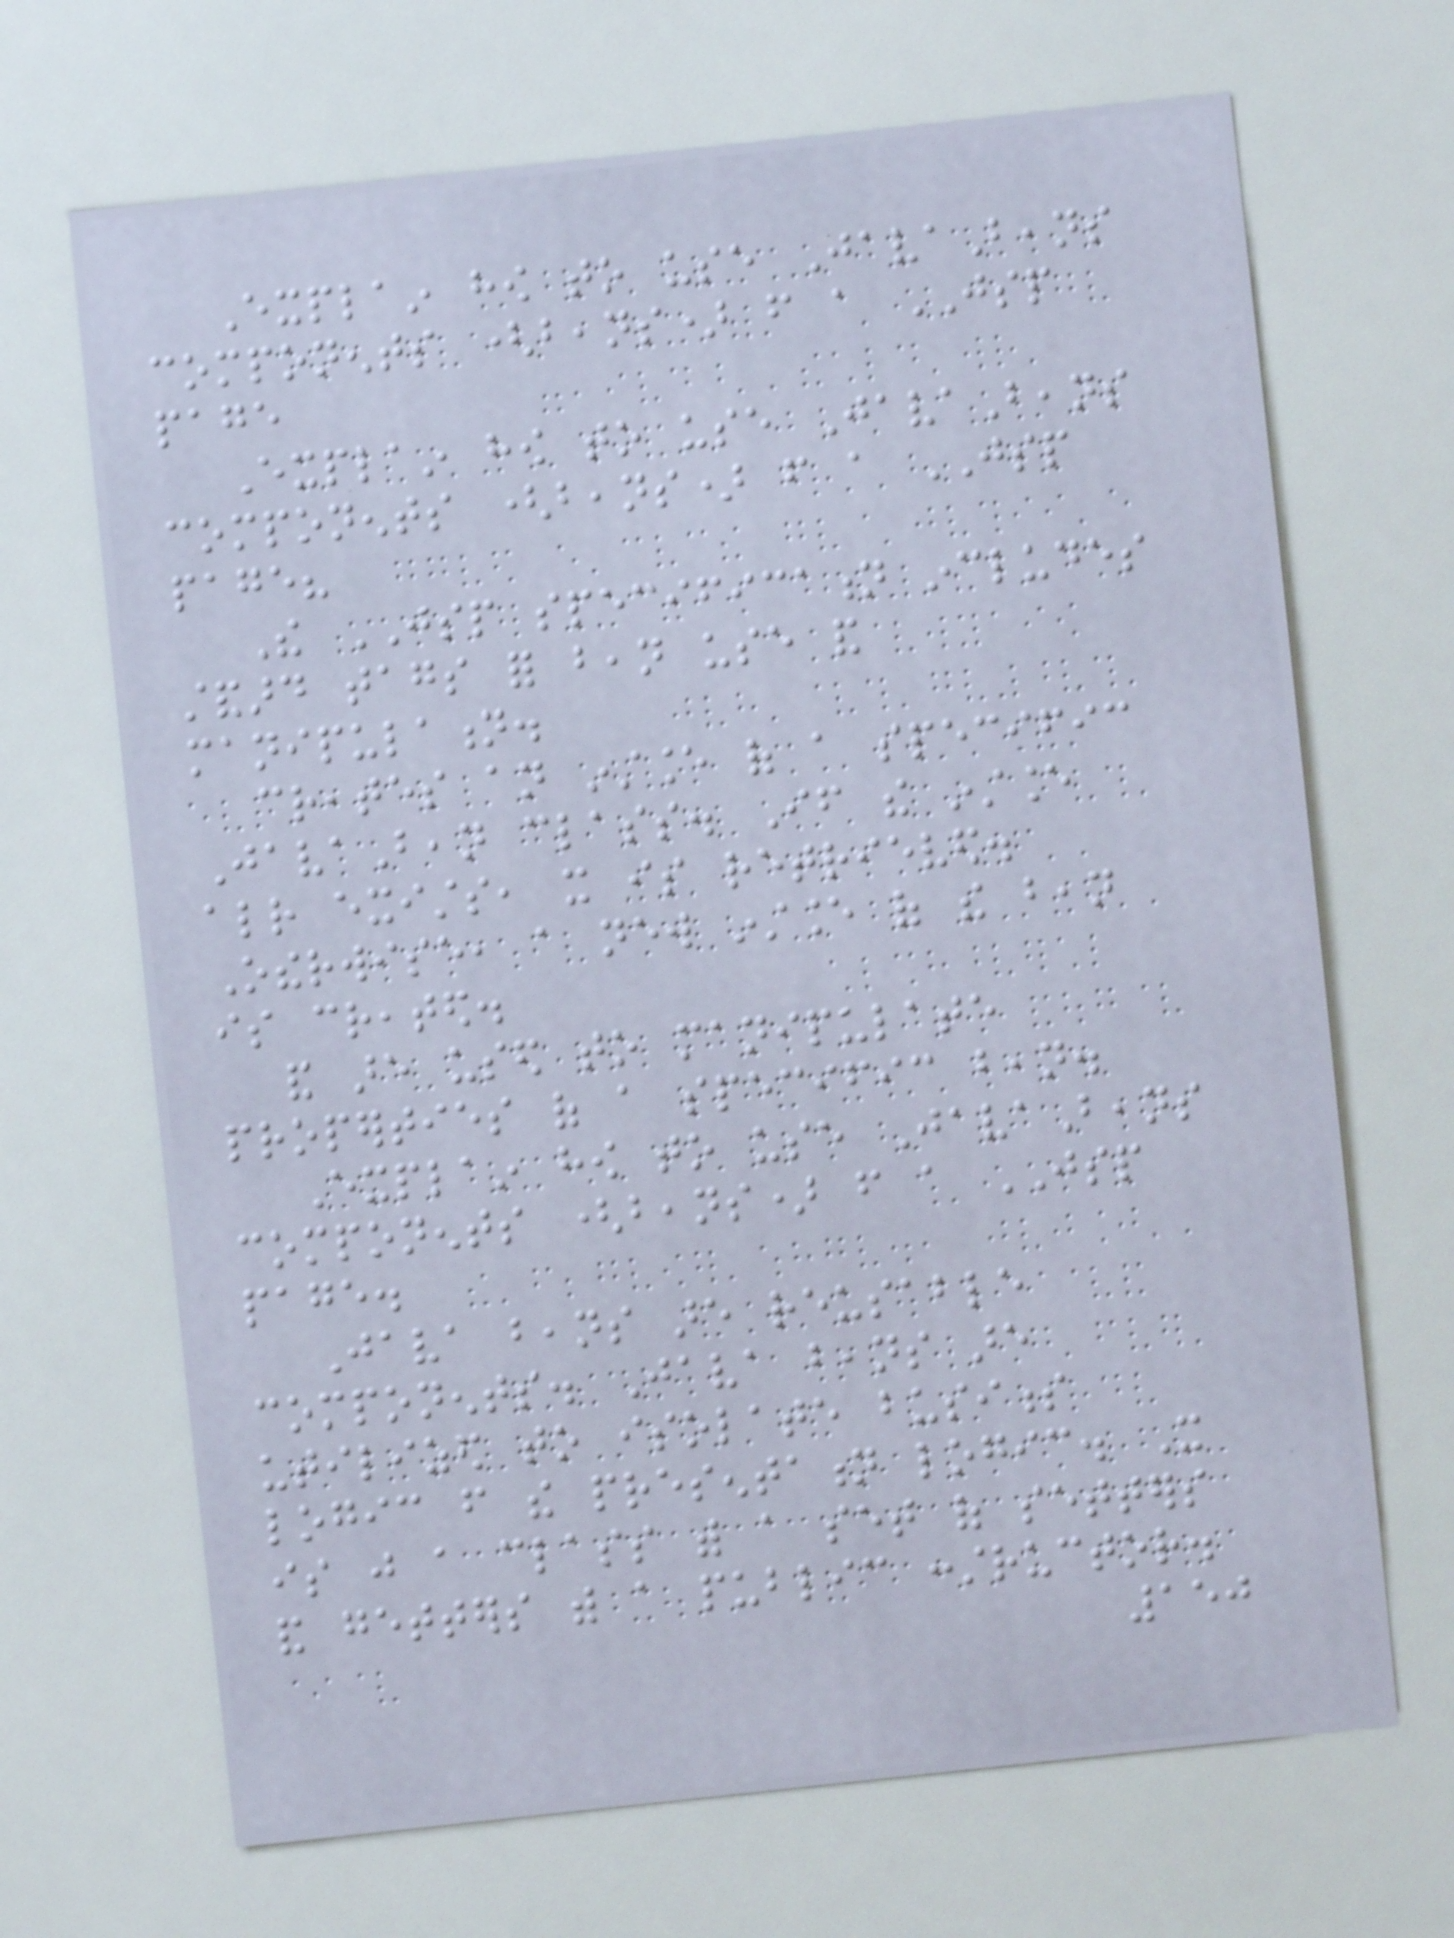Explain how to use JavaBeans
components (beans) from a JSP
page
Explain how to use JavaBeans
components (beans) from a JSP
page?
The JSP specification includes
standard tags for bean use and
manipulation.
creates an instance of a specific
JavaBean class. If the instance
already exists, it is retrieved.
Otherwise, a new instance of the bean
is created.
and are used to manipulate
properties of a specific bean.
Explain how to use JavaBeans
components (beans) from a JSP
page.
Java beans are reusable
components. Java beans are
utilized to isolate business
logic from the presentation logic. It
is just a class with a set of setters
and getters with a public constructor.
150
